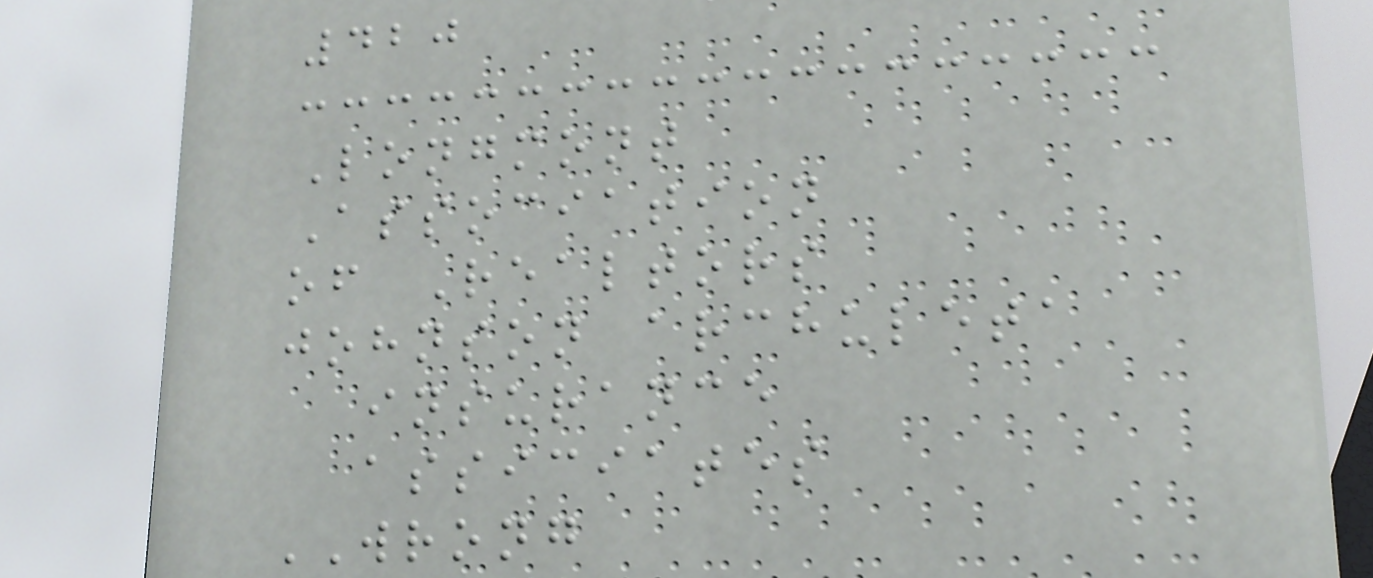420
Longmont
Association
of Realtors
johnson archuleta
insurance
assiciates
WRONG
